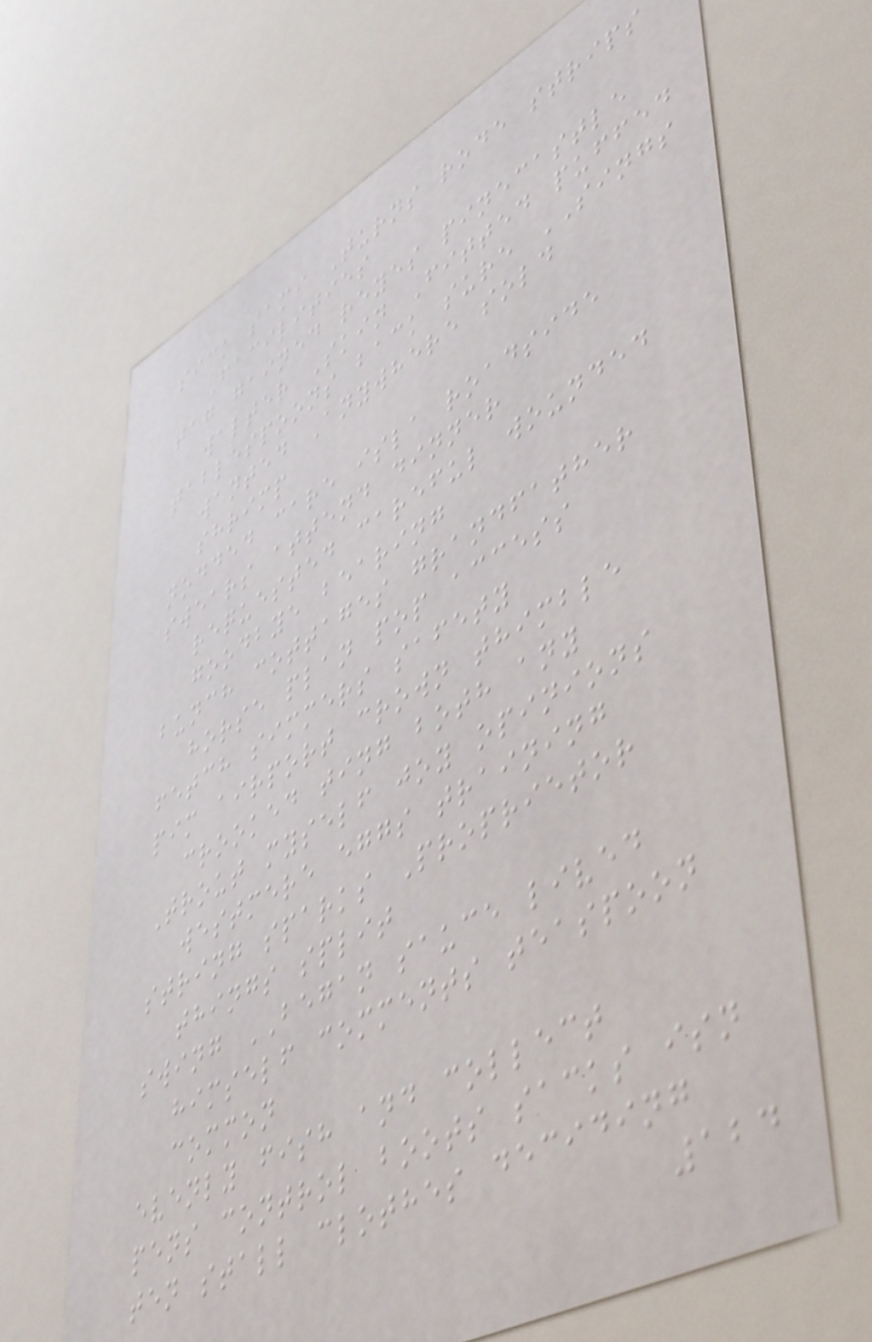sick sami Turns rode strips
Facilities
tag gained reyes pinecastle
walter Skin Fitted puffed
tablespoons back sure SINGS
wanted Anywhere sold
shrimp
nodded care isla roadside
swears attend dinner
requested careful wounded
goodbye bearing
bunch cottages grandfather
horse plan pop access
fetch simmers safety
pim airport crown thimble
crooked ting both any
Trout myself joy opinions
westmere eggs training
string sparks Proprietor
things split
swing BEGAN sauce lived
himself comments teaspoon
common
evenly fish and collect
pens control boots sacks isn
ten stall clothes deciding
124
